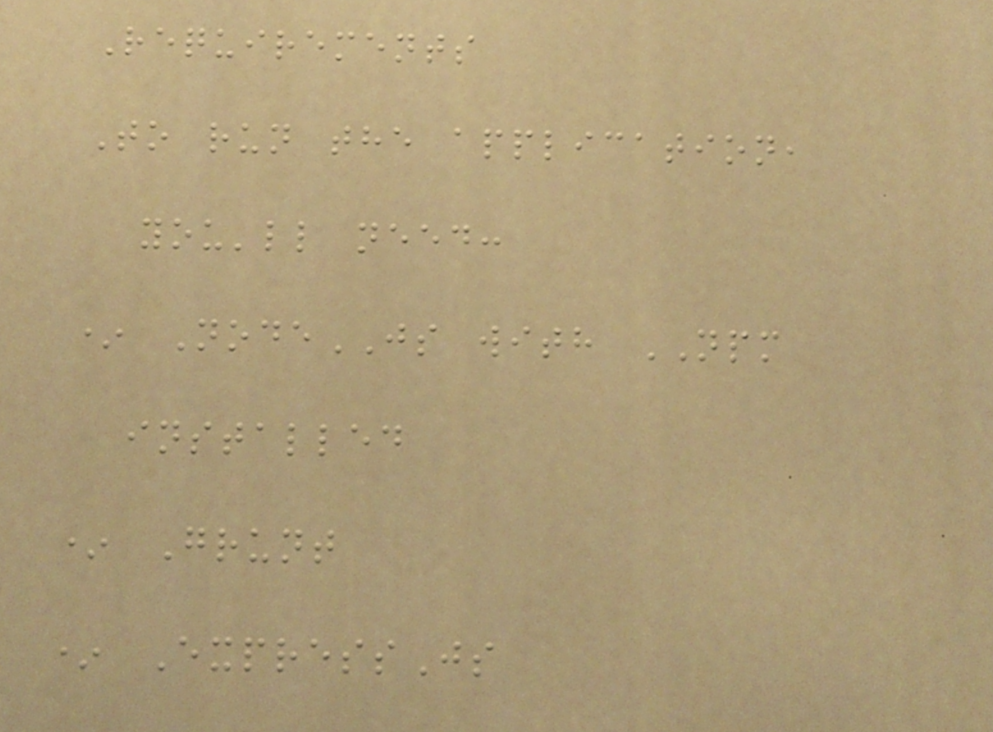Requirements
To run the application,
you'll need:
* NodeJS with NPM
installed
* Grunt
* ExpressJs
